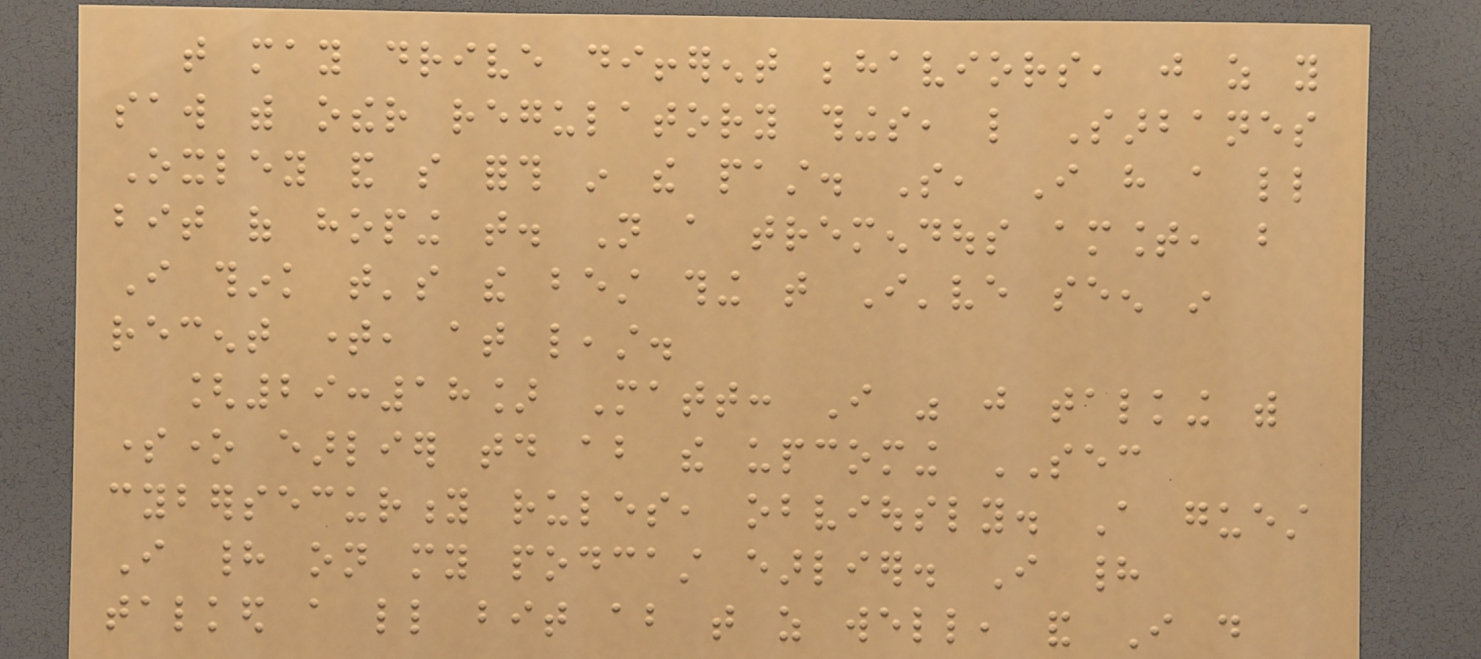that may drive different behaviors, just as you
saw with other regulatory things, like Sarbanes
Oxley and so forth in the past. So, I have a little
bit of hoping that. Not a tremendous amount, but
I think that's the best thing that I've seen in
recent time, at least.
[29:18] Matt: I was just talking with
someone earlier today about the upcoming SEC
cybersecurity rules, obviously. A guest
I had on my podcast earlier. I had
talked a little bit about that as well, and I do
